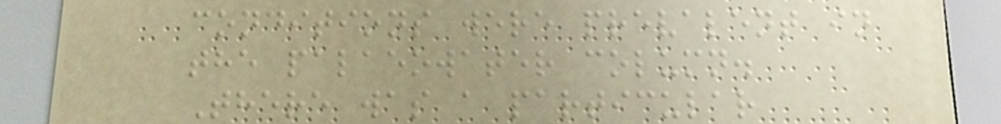conditions were prevalent in
the palaeowater column.
There was a particular
